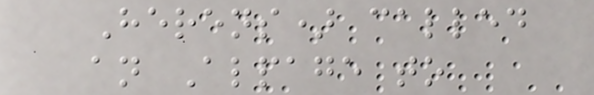Herens) called
an Alpage to
